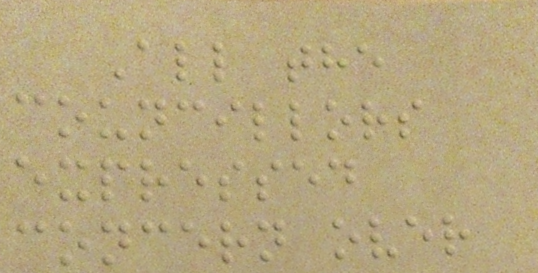All the
councillors
expressed
concern over
